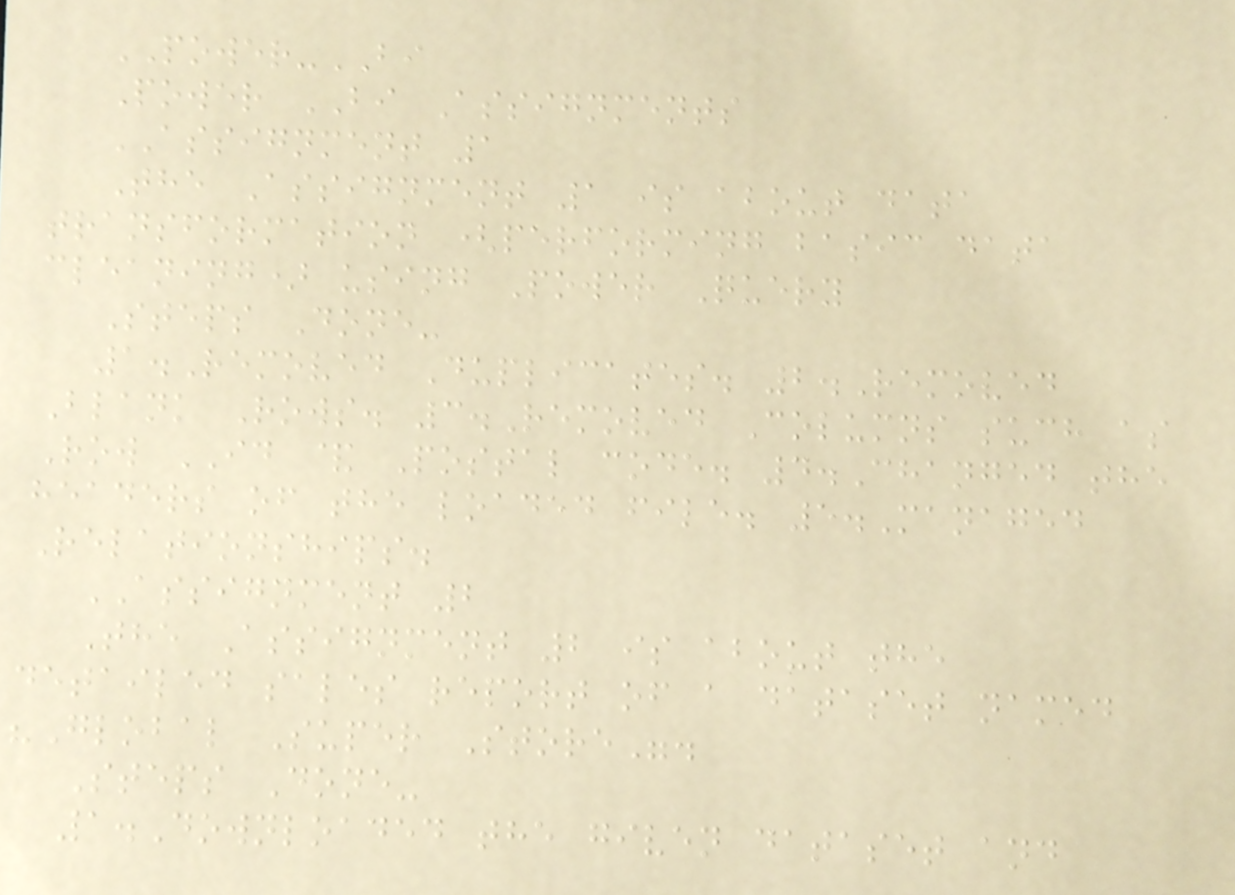POWER-BI
Power BI Assignments
ASSIGNMENT 1
The Assignment 1 is about data
transformation (performing basic data
cleaning) using Power Query
Steps Done-
1.Removed Duplicates. 2.Removed
Blank Rows. 3.Removed Columns such as
Row ID & Postal code. 4.Changed the
headers of the loaded file. 5.Managed
Relationships.
ASSIGNMENT 2
The Assignment 2 is about the
detailed sales report of a dataset named
"Global Super Store".
Steps Done-
1.Downloaded the given dataset and
